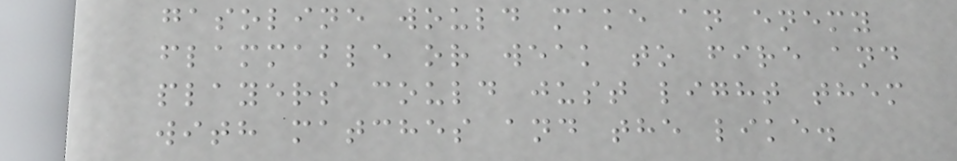gasoline would make an enemy
flammable or weak to fire and
players could just light them
with matches and the like.
